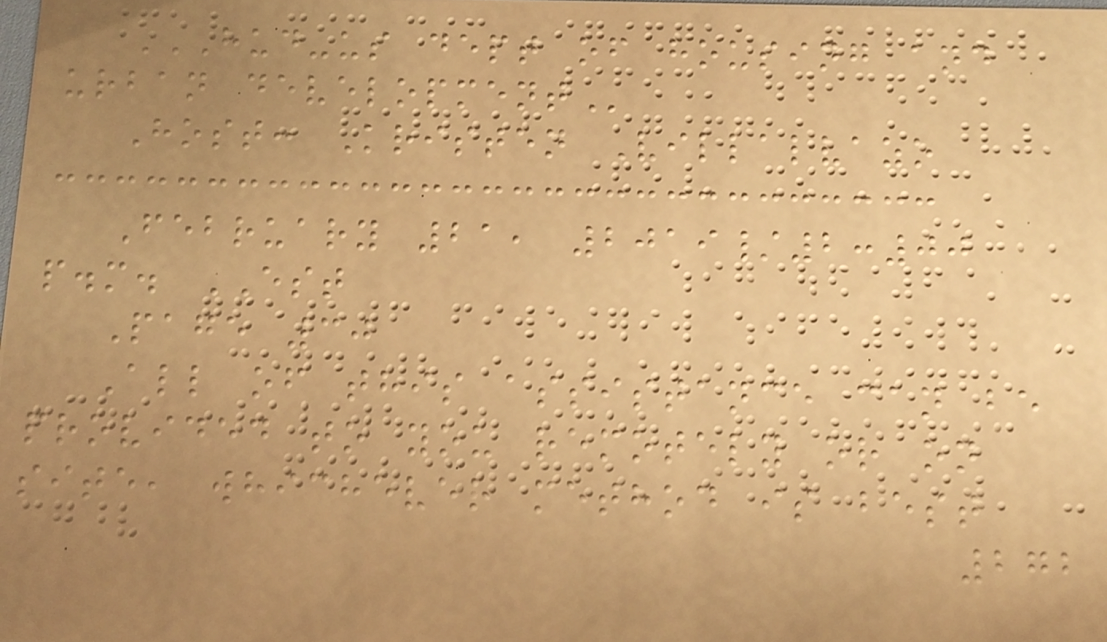HUD-US DEPT OF HOUSING AND
URBAN DEVELOPMENT
Host: Kristen Villalvazo
February 21, 2019/2:00
p.m. EST
Page 30
All of this assistance can be
provided to you remotely or on
site, whichever method is best
272
